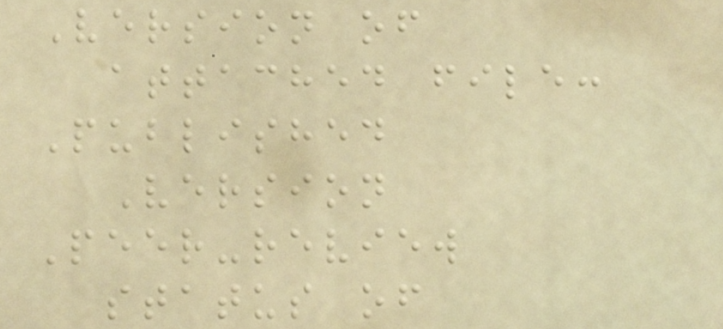Version of
attached file:
Published
Version
Peer-review
status of
